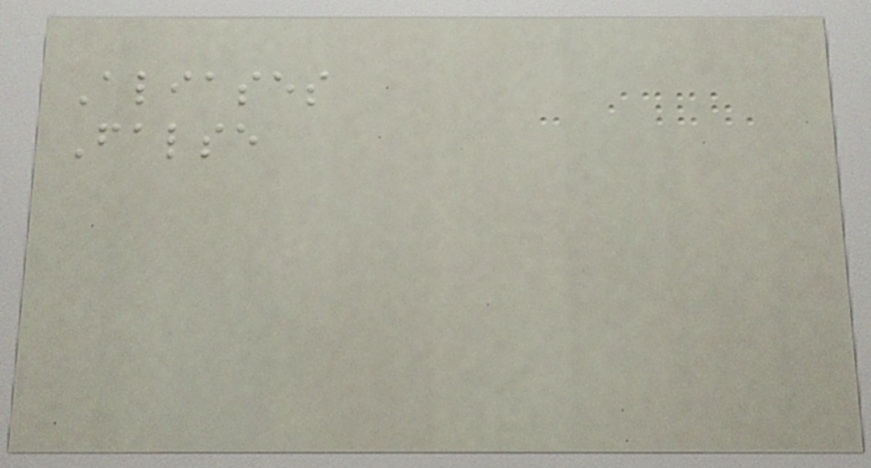Aliases
False
